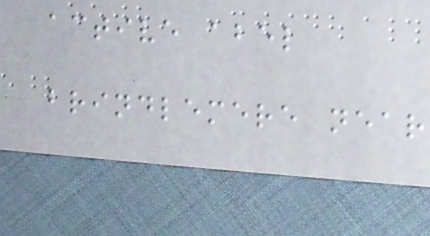active abel
brindlemere near
